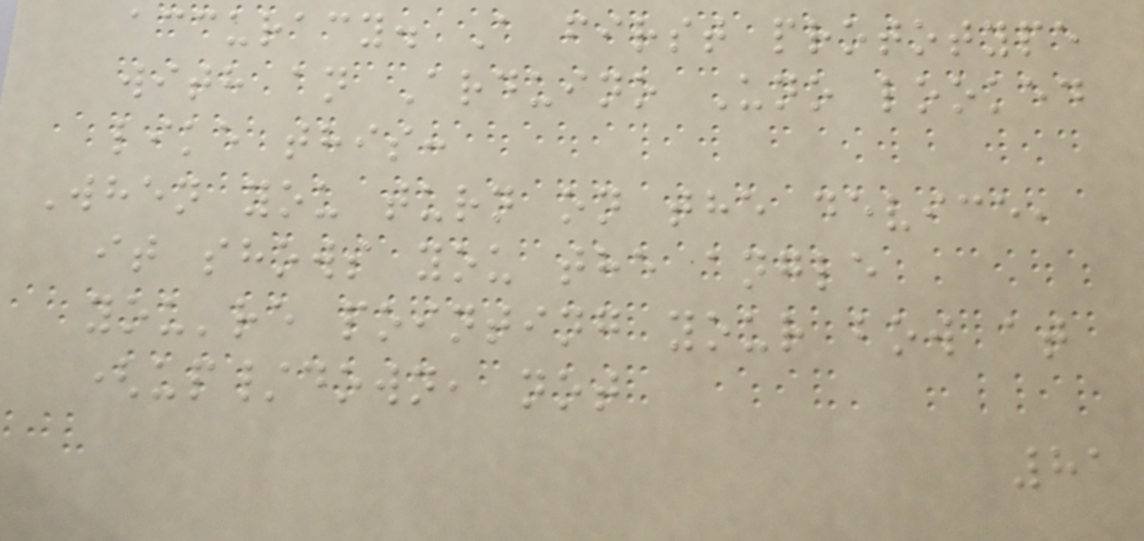accuracy. A first prototype
with an Arduino Uno looked
like this:
When you turn on the device,
it shows you the angle
you're pointing your bow at
(up/down, not
81
